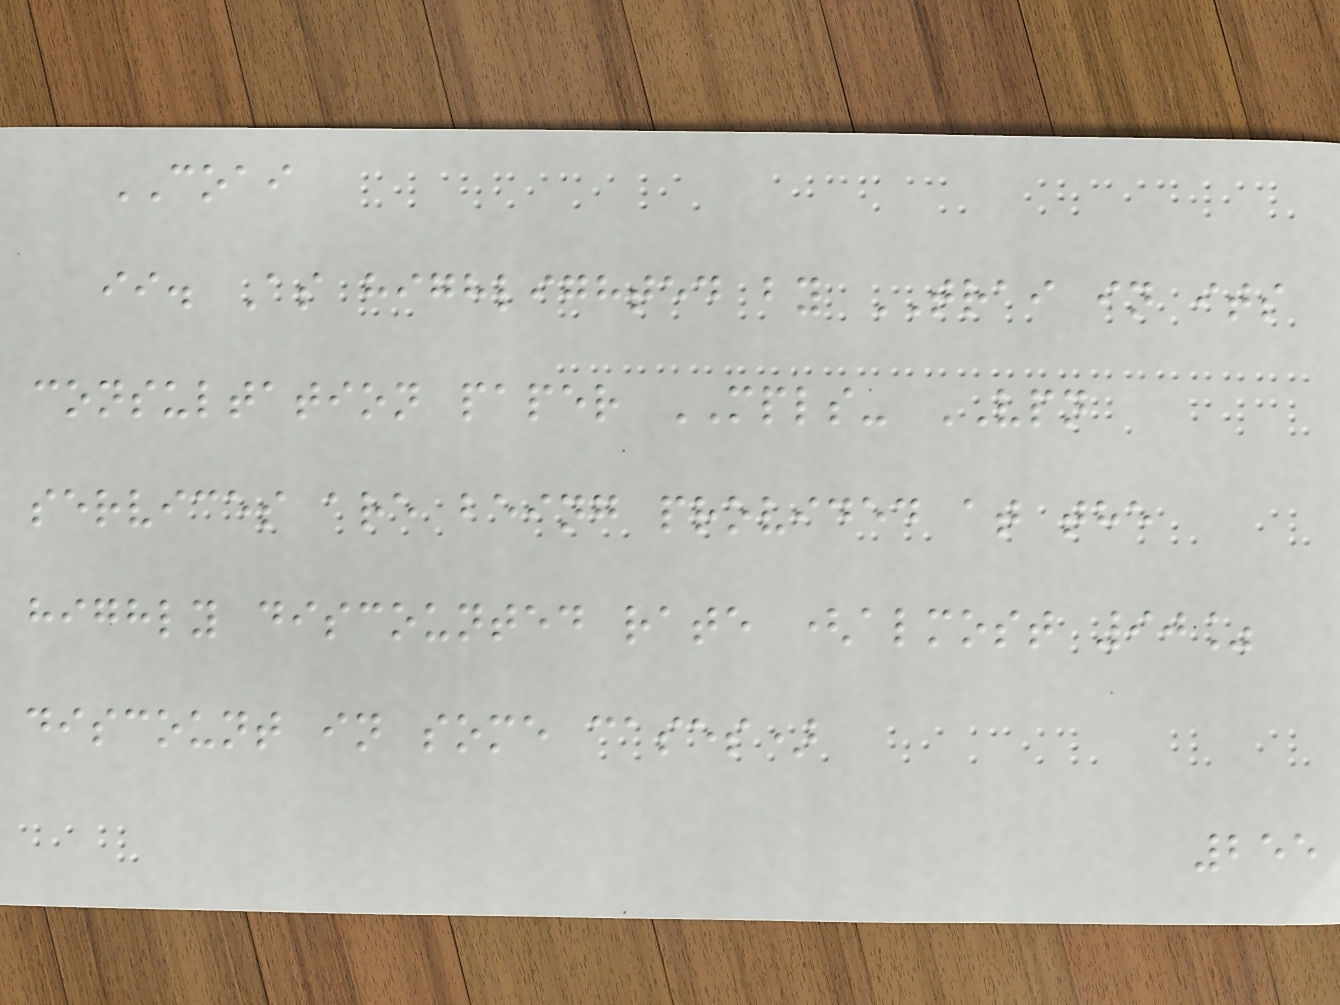COAI
ii. As highlighted by TRAI in its
consultation paper MPLS- VPN
services are being provided at the
highly discounted rate (almost 90%
discount in some cases)
255
